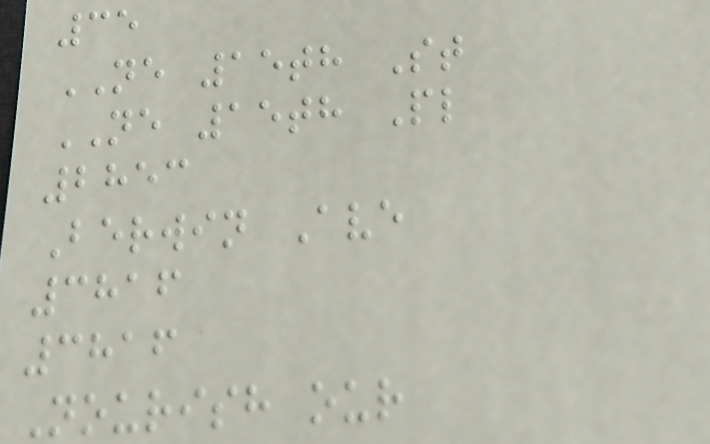35
NE 15th St
NE 15th Pl
2853
Berwin Ave
3816
3816
Nourish our
